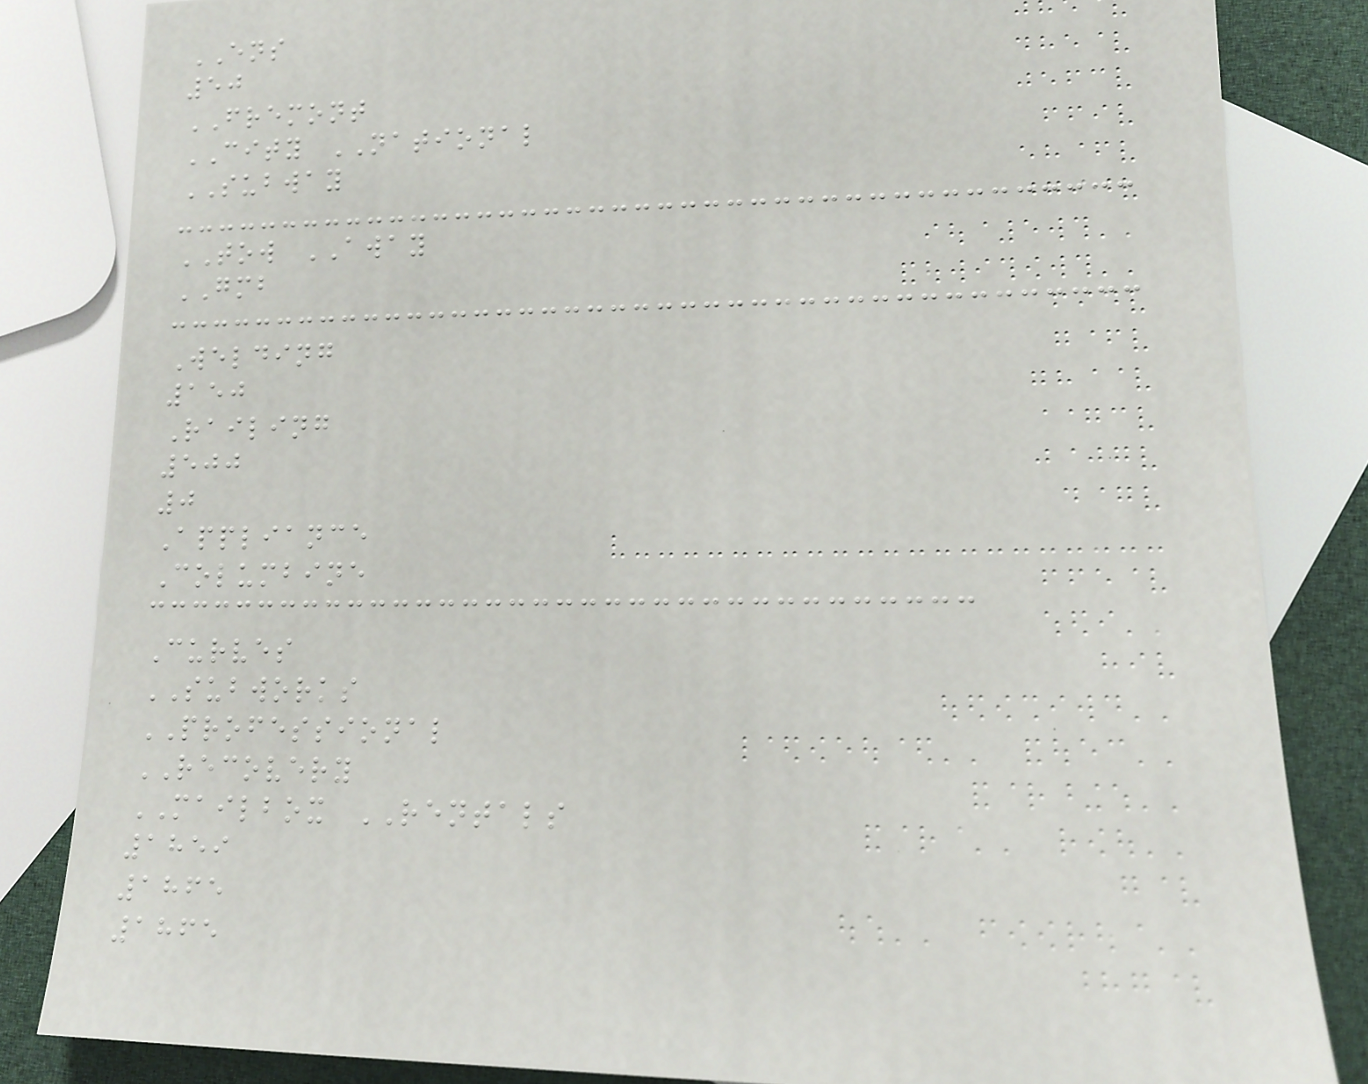ENS
50
FREMONT
CITY NATIONAL
SUBWAY
TOW AWAY
GMB
Welding
150
Railing
500
0
Appliance
Columbine
Curves
SUBWORKS
PROFESSIONAL
RECOVERY
MAILBOX RENTALS
1859
1865
1865
